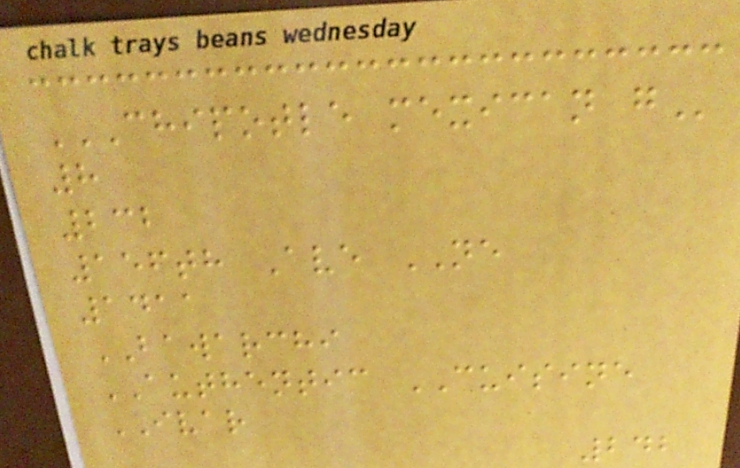CHIPOTLE MEXICAN G
8
232
156th Ave NE
1411
BAWARCHI
AUTHENTIC CUISINE
IVAR
242
